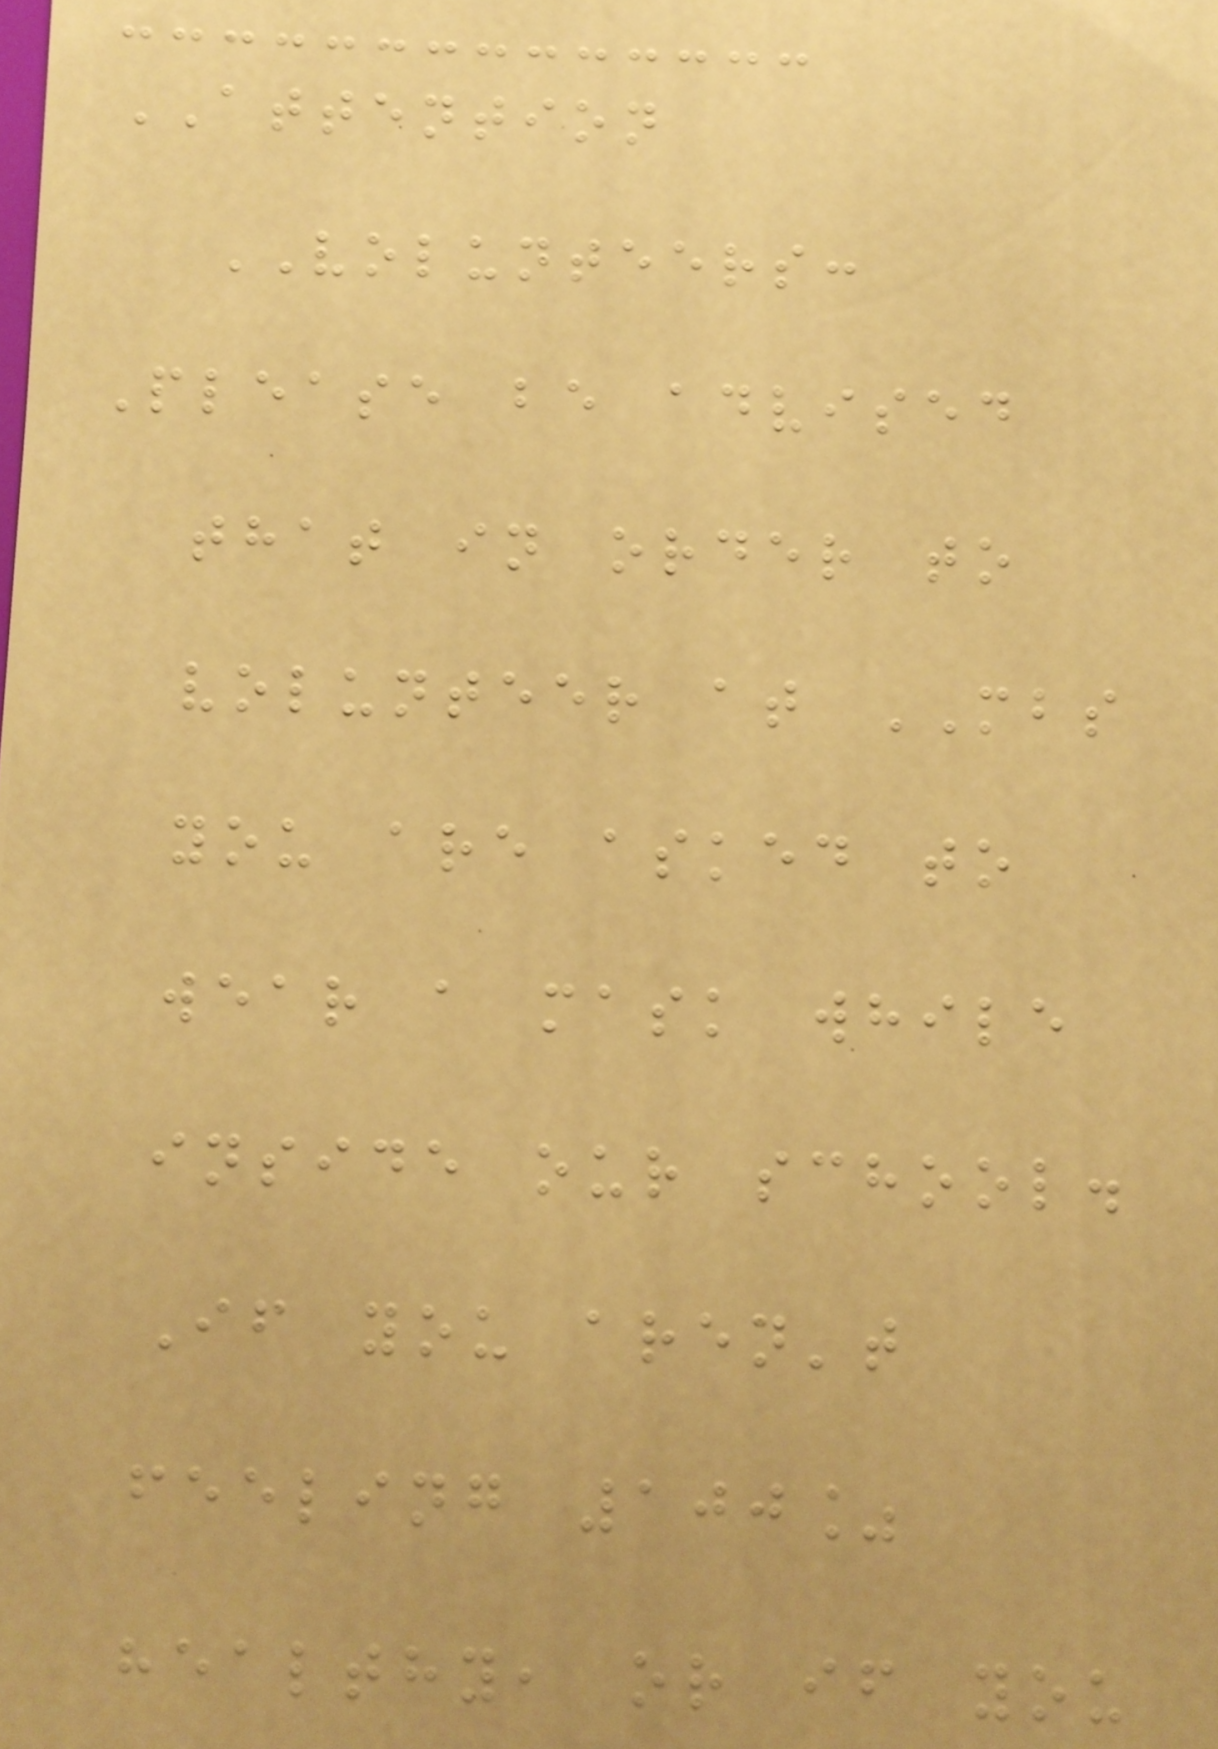ATTENTION
VOLUNTEERS:
Please be advised
that in order to
volunteer at MBS
you are asked to
wear a mask while
inside our school.
If you aren't
feeling 100%
healthy, or if you
